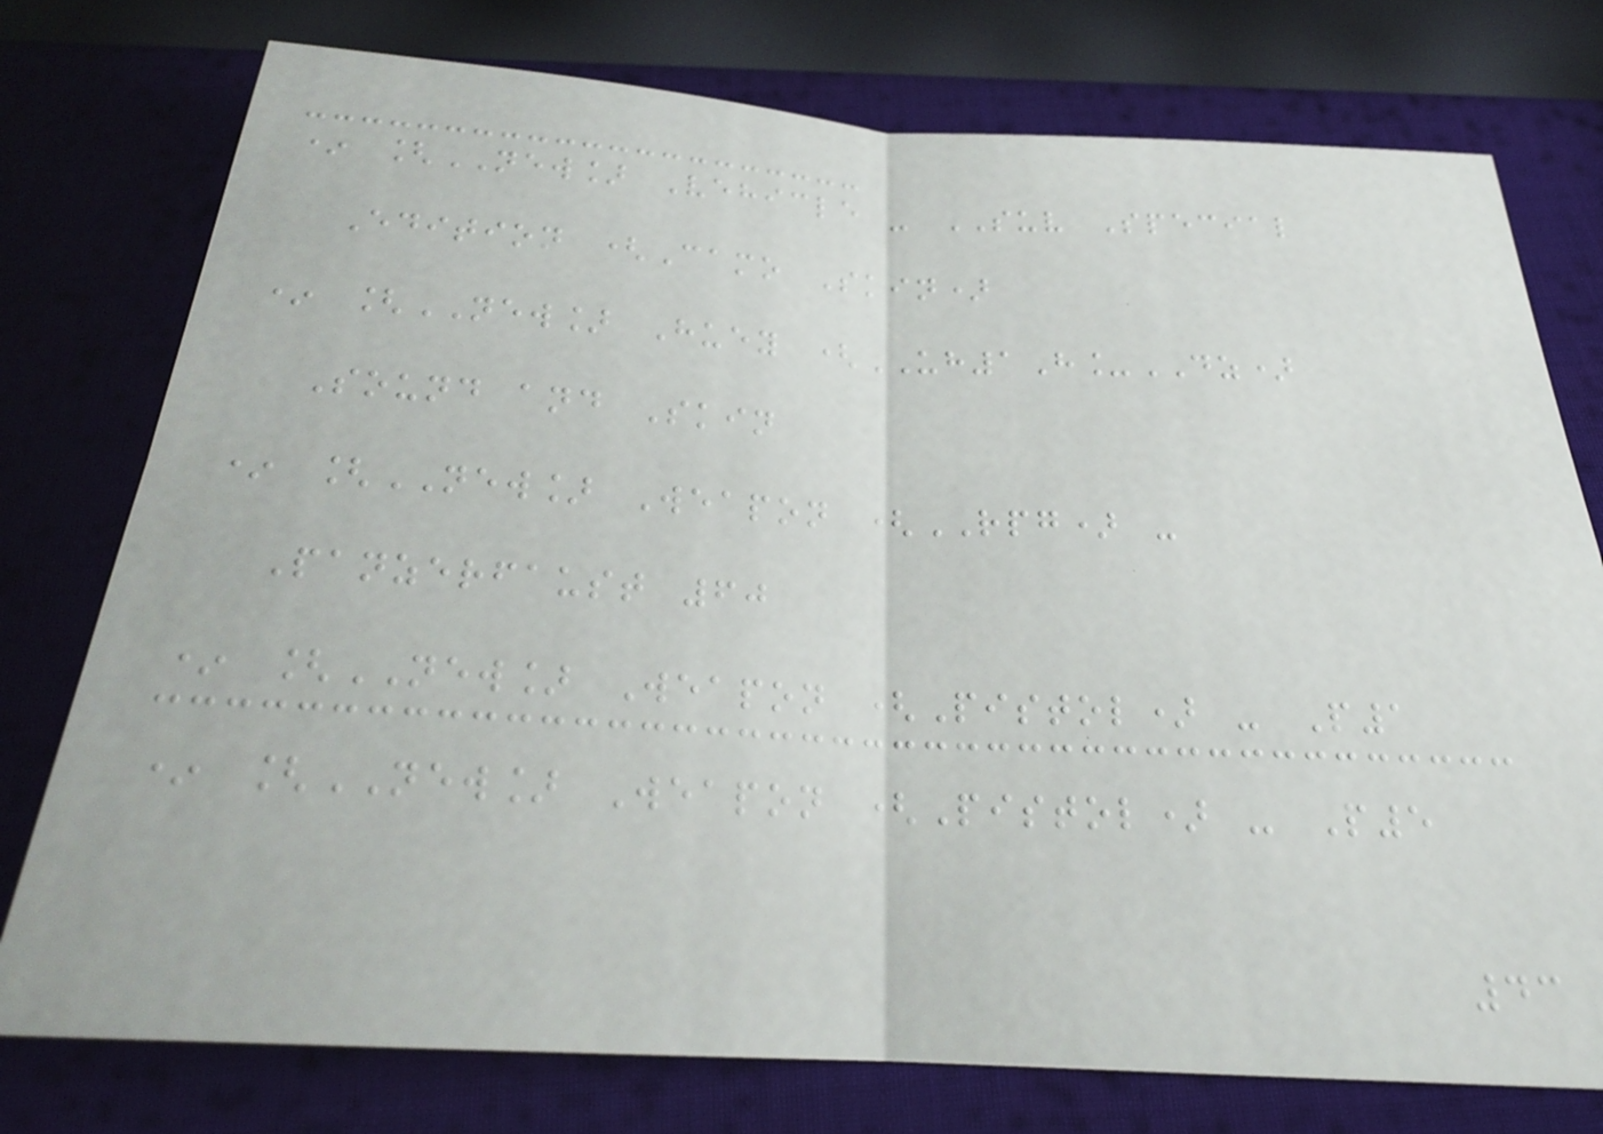* [NEW] Vehicle - SUV Special
Edition (Camo Skin)
* [NEW] Huey (UH1H_DZ)
Sound and Skin
* [NEW] Weapon (RPG) -
Panzerfaust 60
* [NEW] Weapon (Pistol) - P1
* [NEW] Weapon (Pistol) - P5
43
